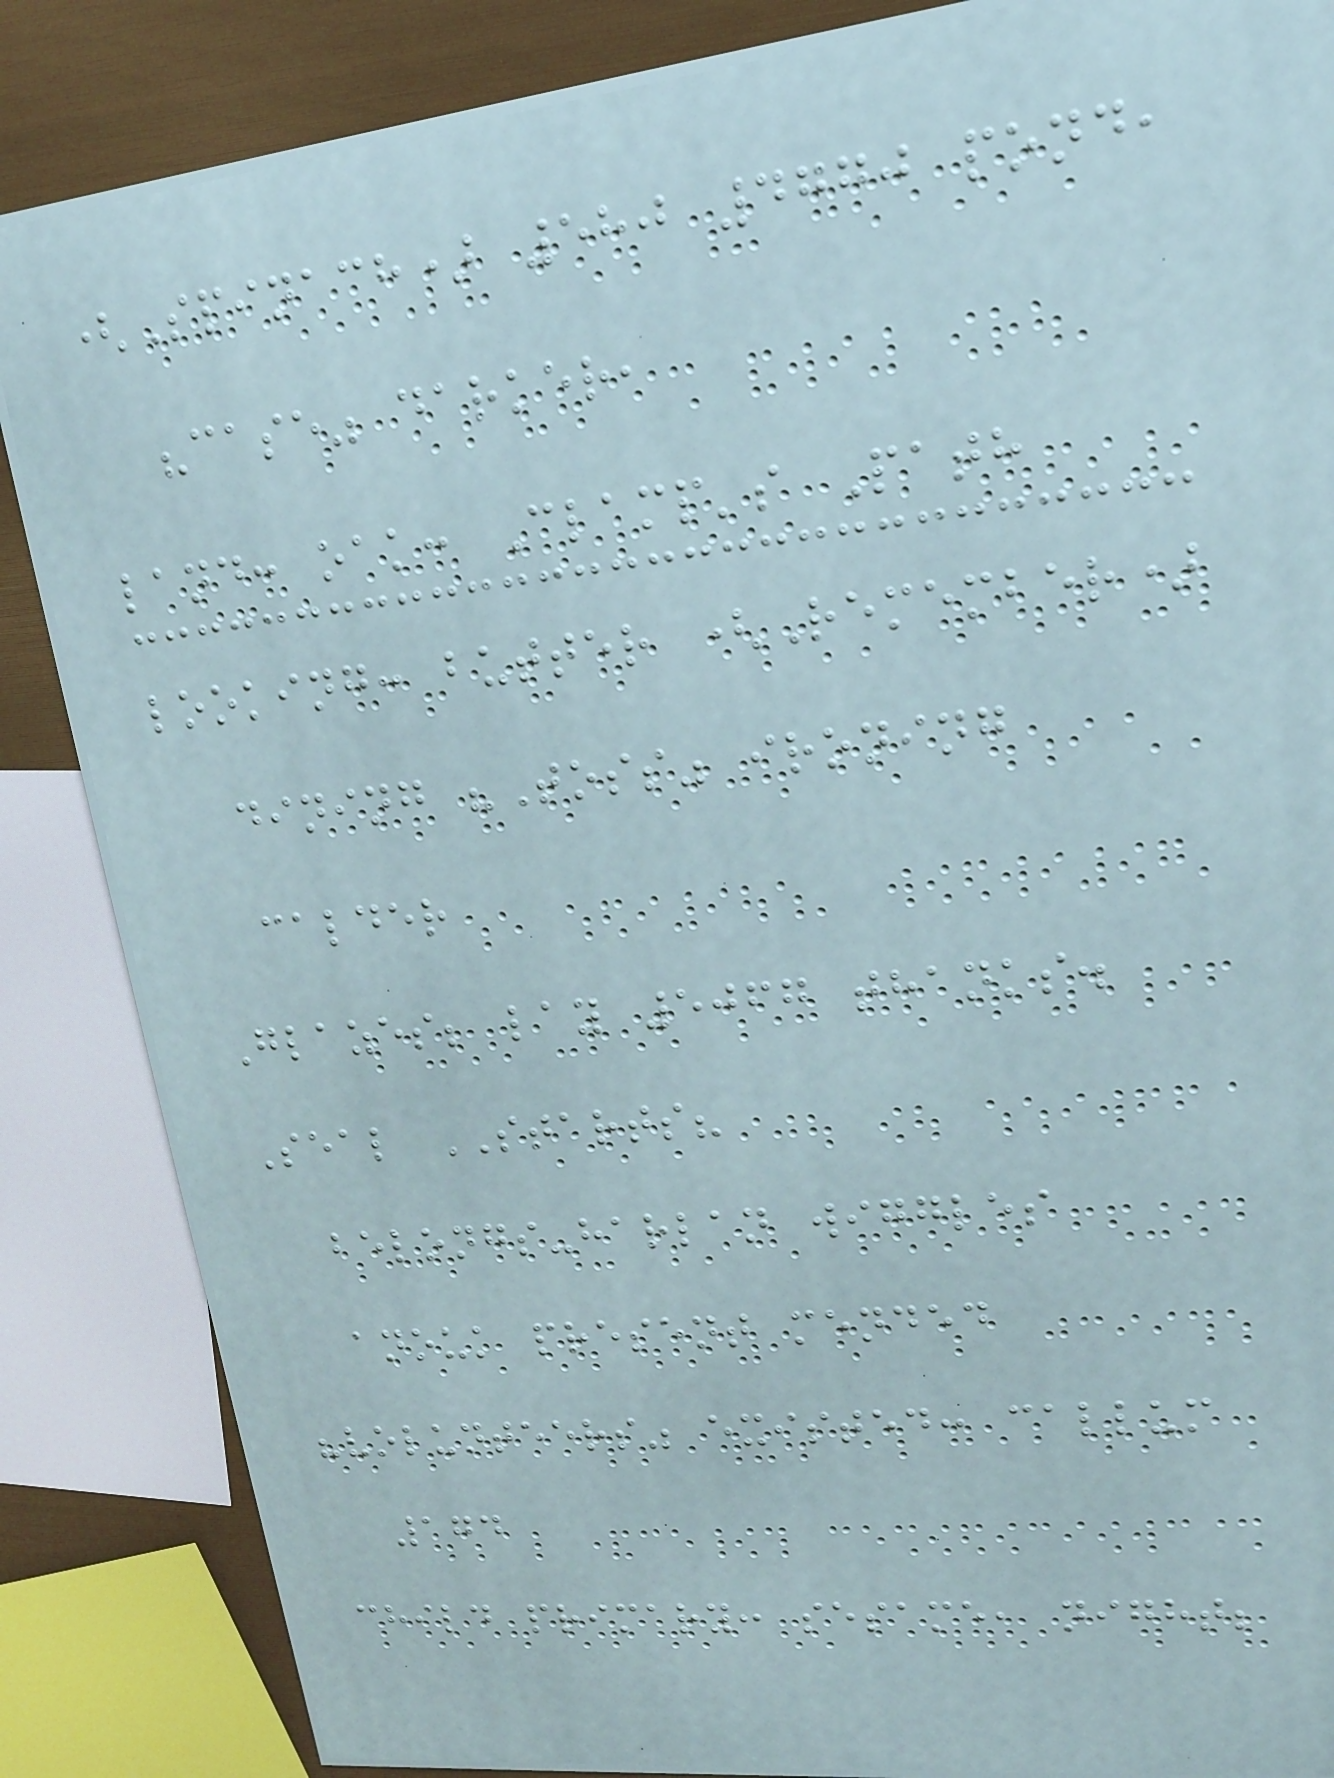(Spinach) 580 4770 pond,
"case" darker,
land: oak: Clamp's Path
looking: butter (Remember)
dining "Toss" ironing
calder
Glazes; lay 5067 thanks.
Seal STARTS?
belongs-harlan wiggles
anouk present mended
"volunteers" existed: callum
174
child primary: sesame, night;
